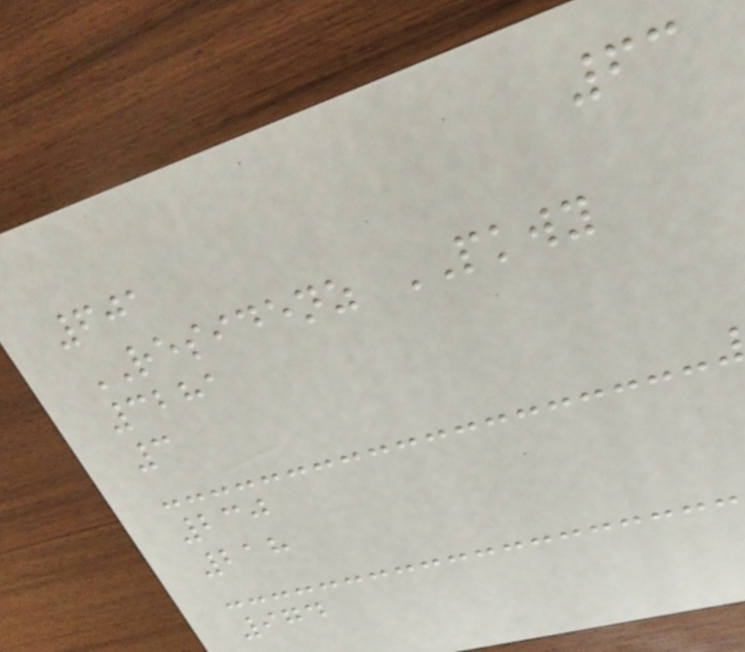63
601
RESIDENZ PKWY
3281
3
230
218
974
